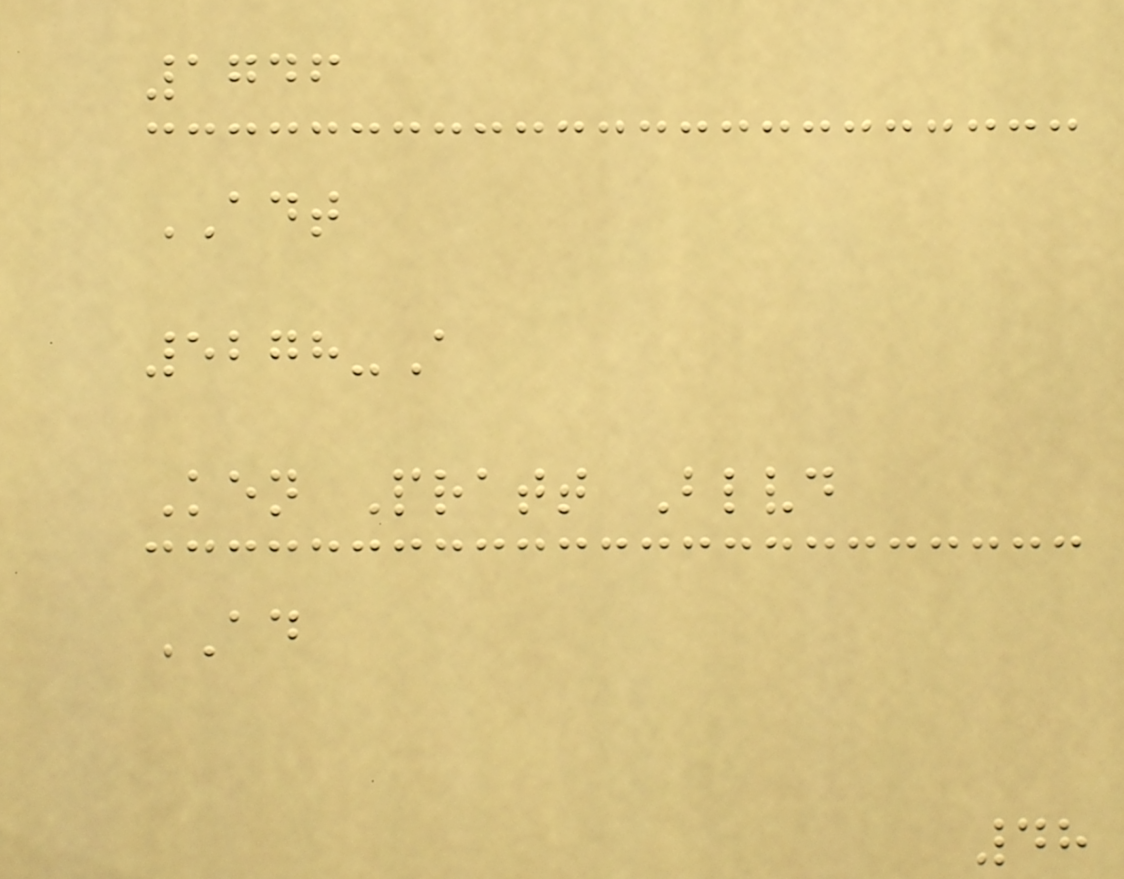1746
ADT
5278-A
Ken Pratt Blvd
AD
48
